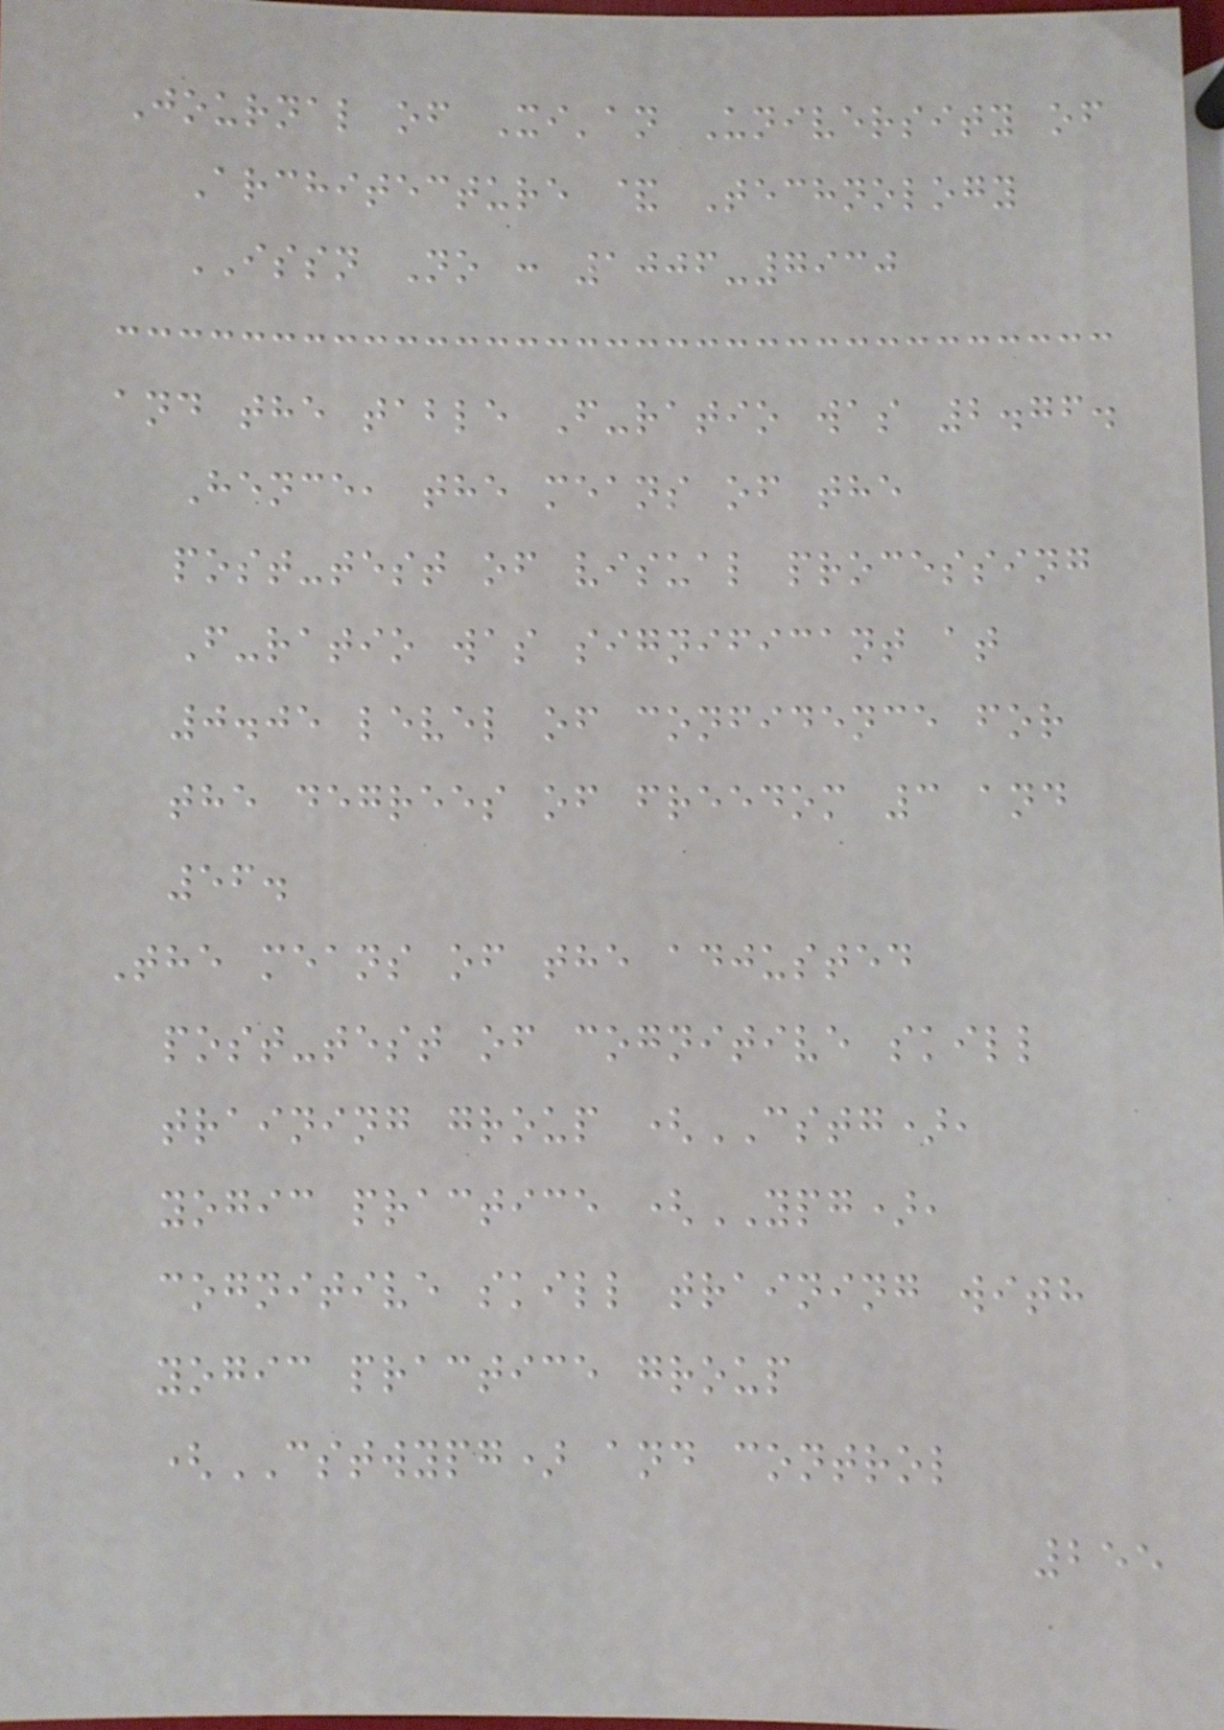Journal of Xi'an University of
Architecture & Technology
ISSN No : 1006-7930
and the table F-ratio was 2.76.
Hence, the means of the
post-test of visual processing
F-ratio was significant at
0.05 level of confidence for
the degrees of freedom 3 and
56.
The means of the adjusted
post-test of cognitive skill
training group (CSTG),
yogic practice (YPG),
cognitive skill training with
yogic practice group
(CSTWYPG) and control
255
